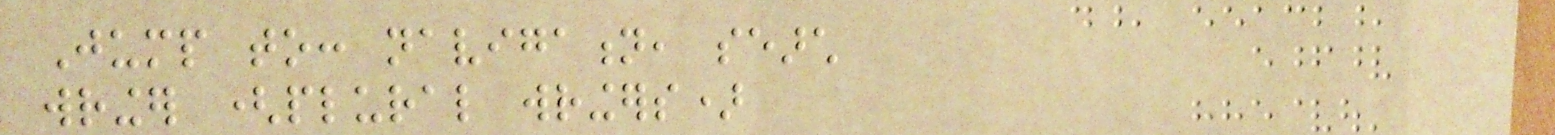Jump to: navigation, search
wringer (plural wringers)
